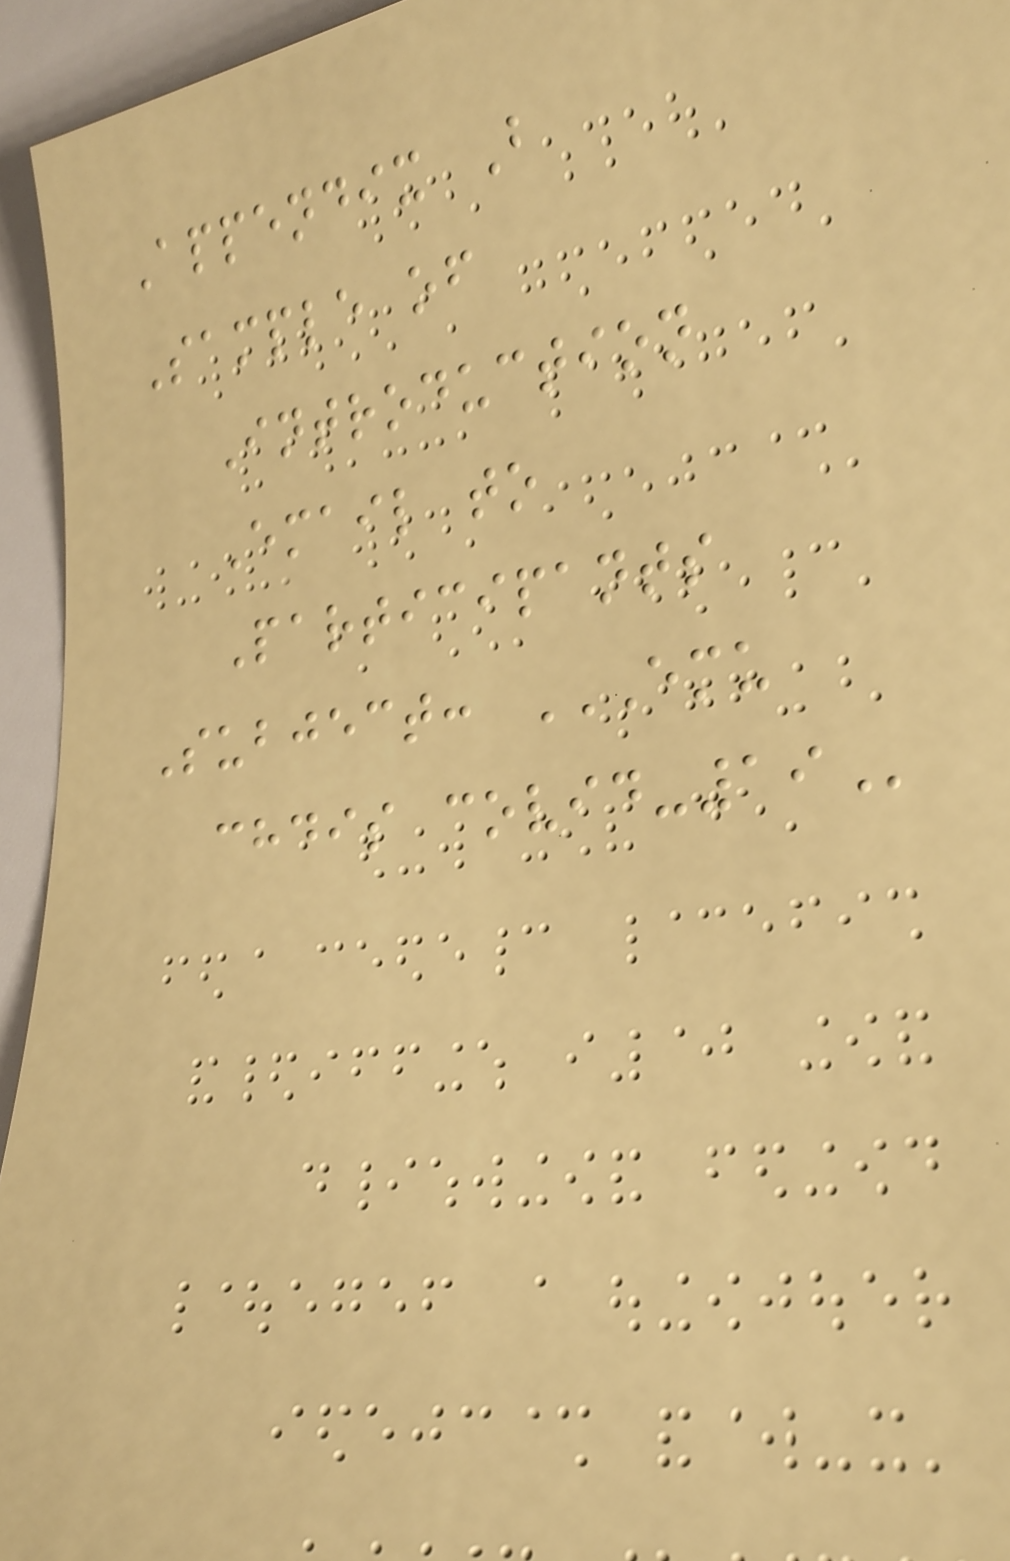Appendix B
Sample of
Introduction
Email to
Participants
Subject: EMU
CHDIS COVID-19
